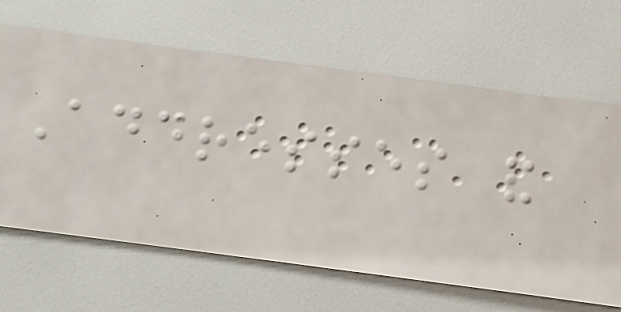Addresses and
